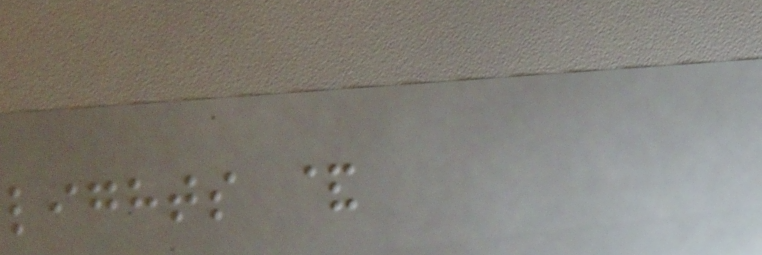lights &
